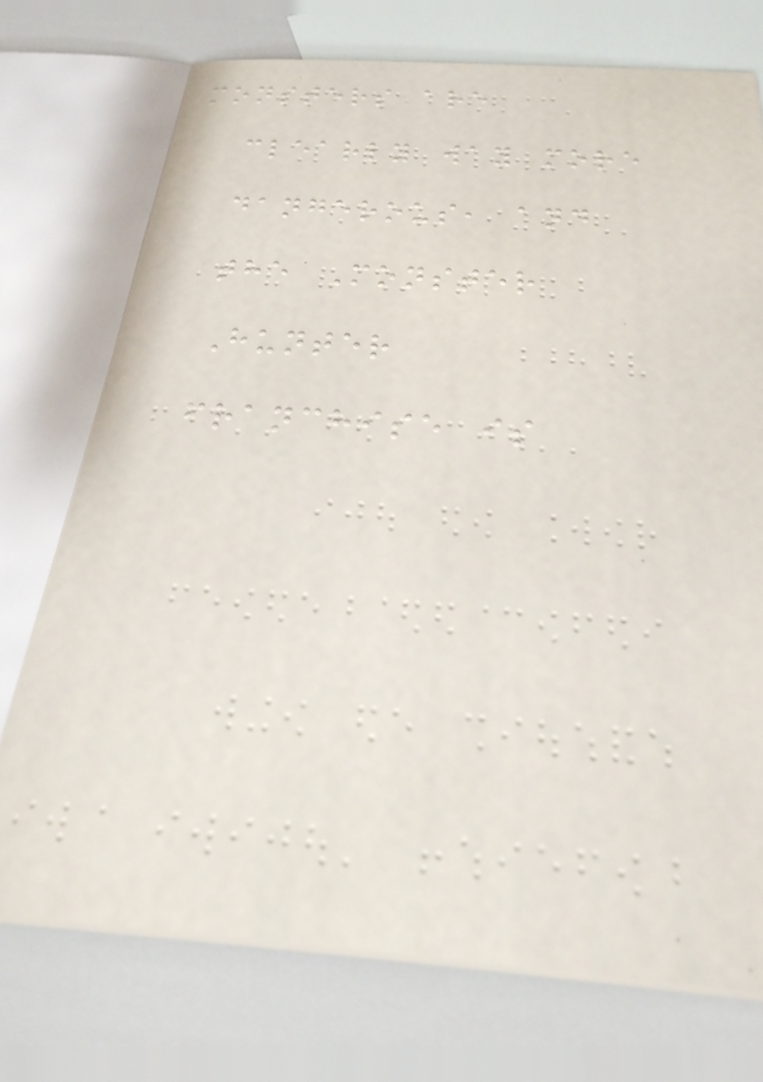monsters are
clearly way more
dangerous, and
the Monster
Hunter
franchise is
